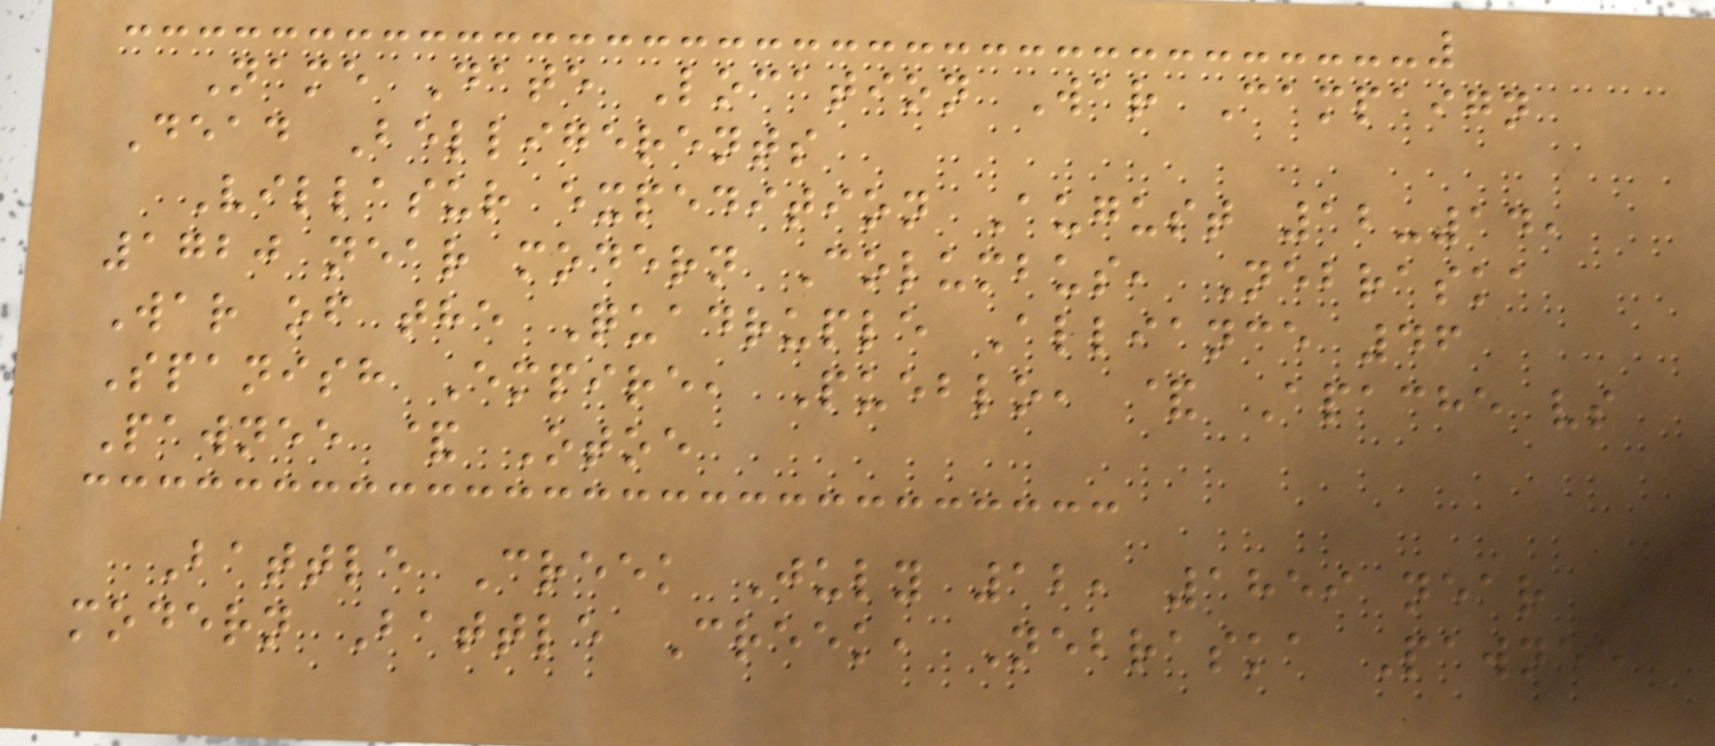Name Date Location War Campaign
Dead Belligerents
Villasur expedition August 12-14,
1720 near modern Columbus, Nebraska
War of the Quadruple Alliance 46
Spanish Empire, Pueblo, & Apache vs
Pawnee & Otoe
Battle Creek July 12, 1859 near
modern Battle Creek, Nebraska Pawnee
